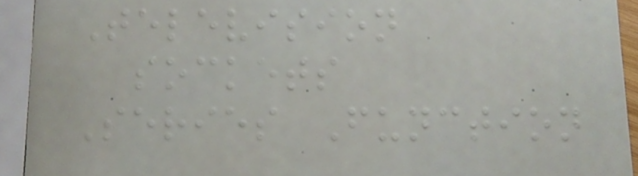Television
sockets
Series Function
